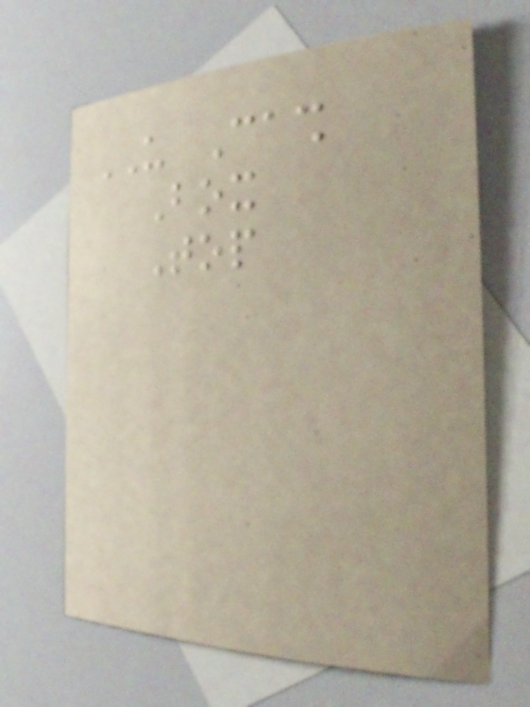US Cash
Box
Top
